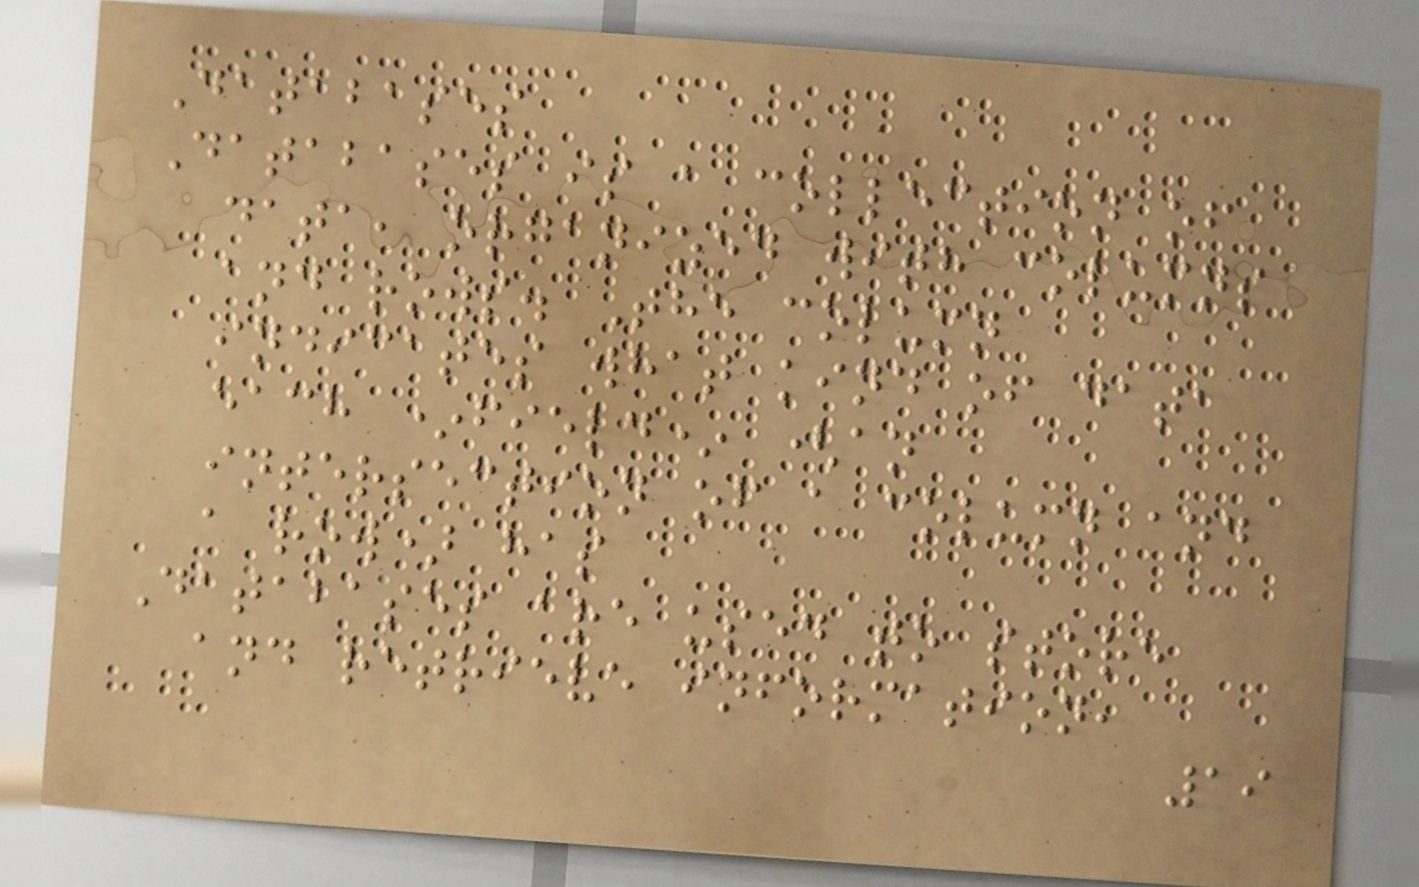Databases
Databases is a collection of
data, organized with columns
and rows. The column
indicates what kind of data
each *field* (an
intersection of a column and
a row) has
Databases are used to store
and retrieve information,
19
